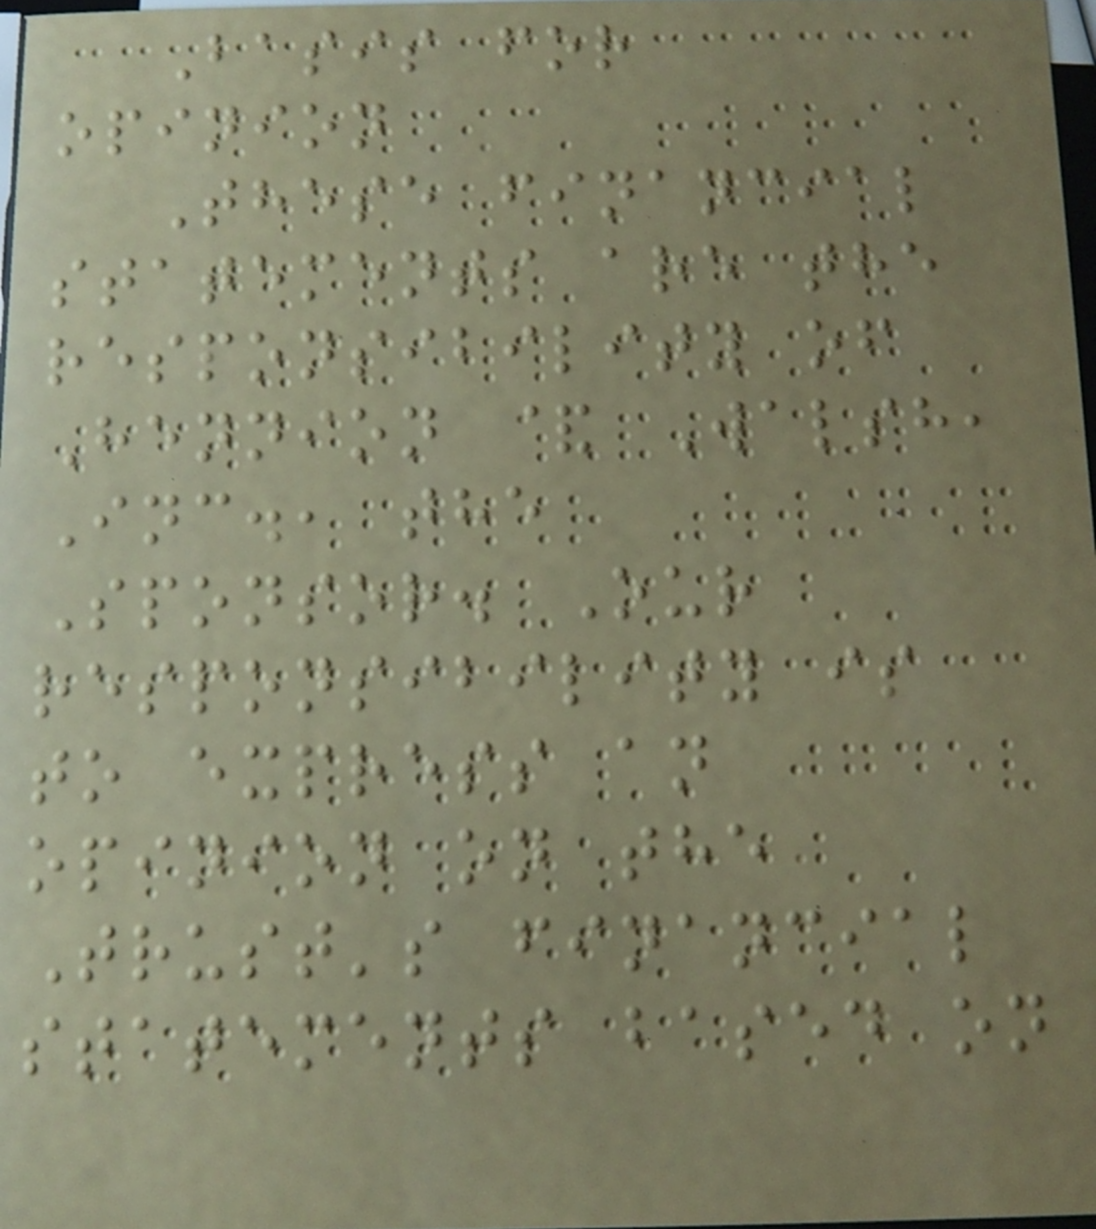Basis for
opinion
These financial
statements are the
responsibility of
Hennion & Walsh,
Inc., the
Sponsor. Our
responsibility is
to express an
opinion on the
Trust's financial
statements based on
